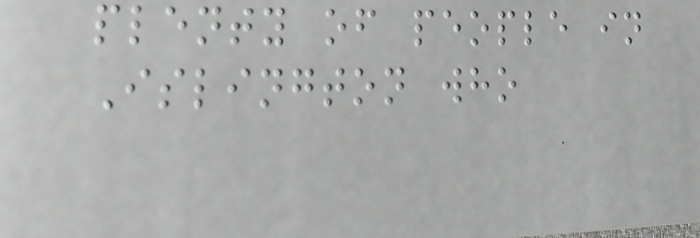plenty of people in
Islington who
